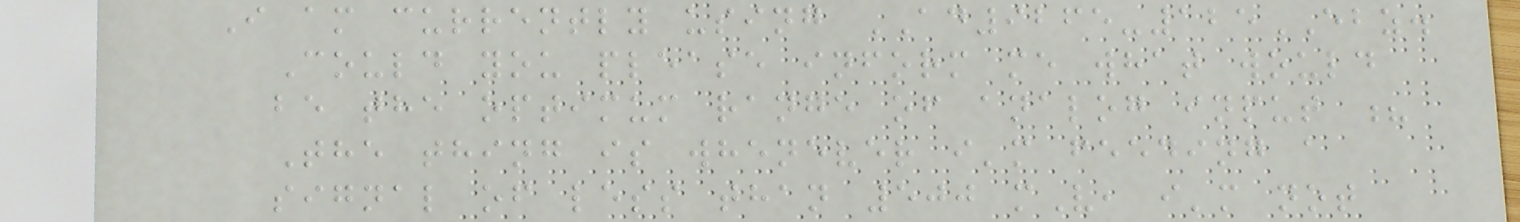I am currently using AD9265-125EBZ.
Could you please inform me what would
be the optimum range of analog input ?
The thing is whenever i'm feeding a
signal of less than 500 mV, i'm not
